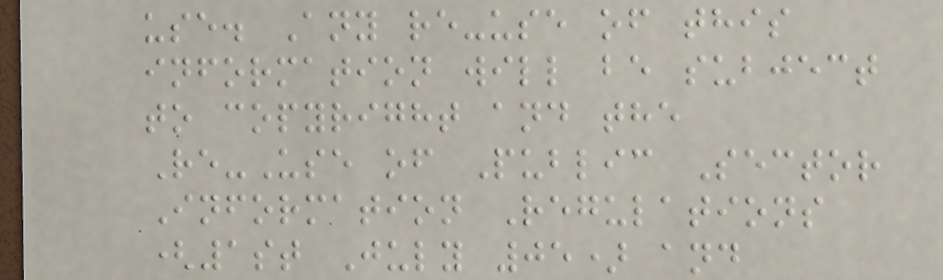use. Any re-use of this
information will be subject
to copyright and the
Re-Use of Public Sector
Information Regulations
(1st July 05) and
